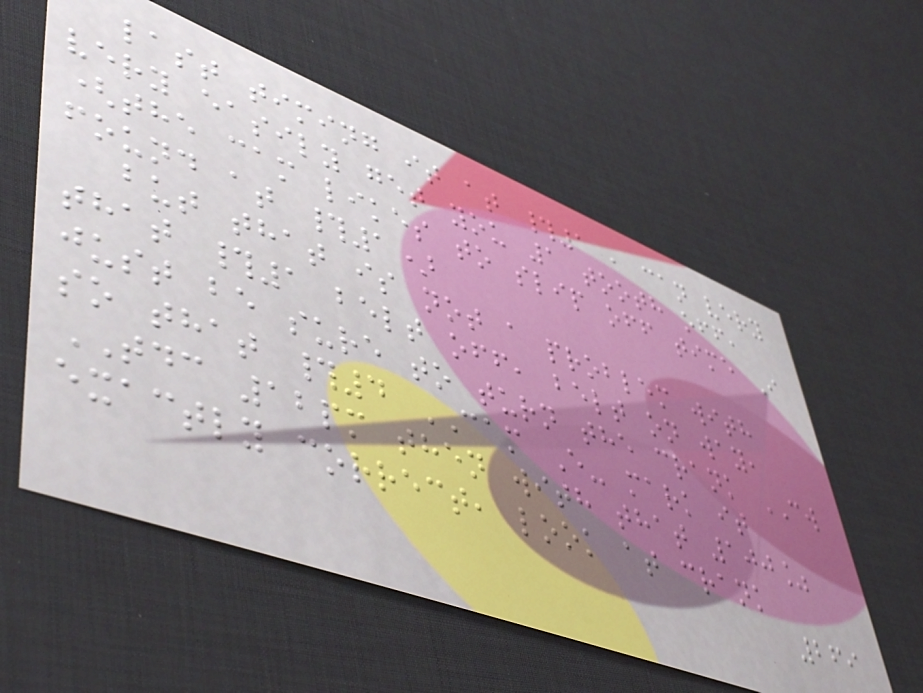last timing it at #1 , can very
very easily get you 1 tooth off,
(the cam likes to slip off time I
found at #1)
but that is not a problem with
that #1 belt off, belt on way,
just be sure to turn the crank CW
so that #4 CAM E- mark it
TDC 12pm then with that 100%
exactly correct, look at crank
269
